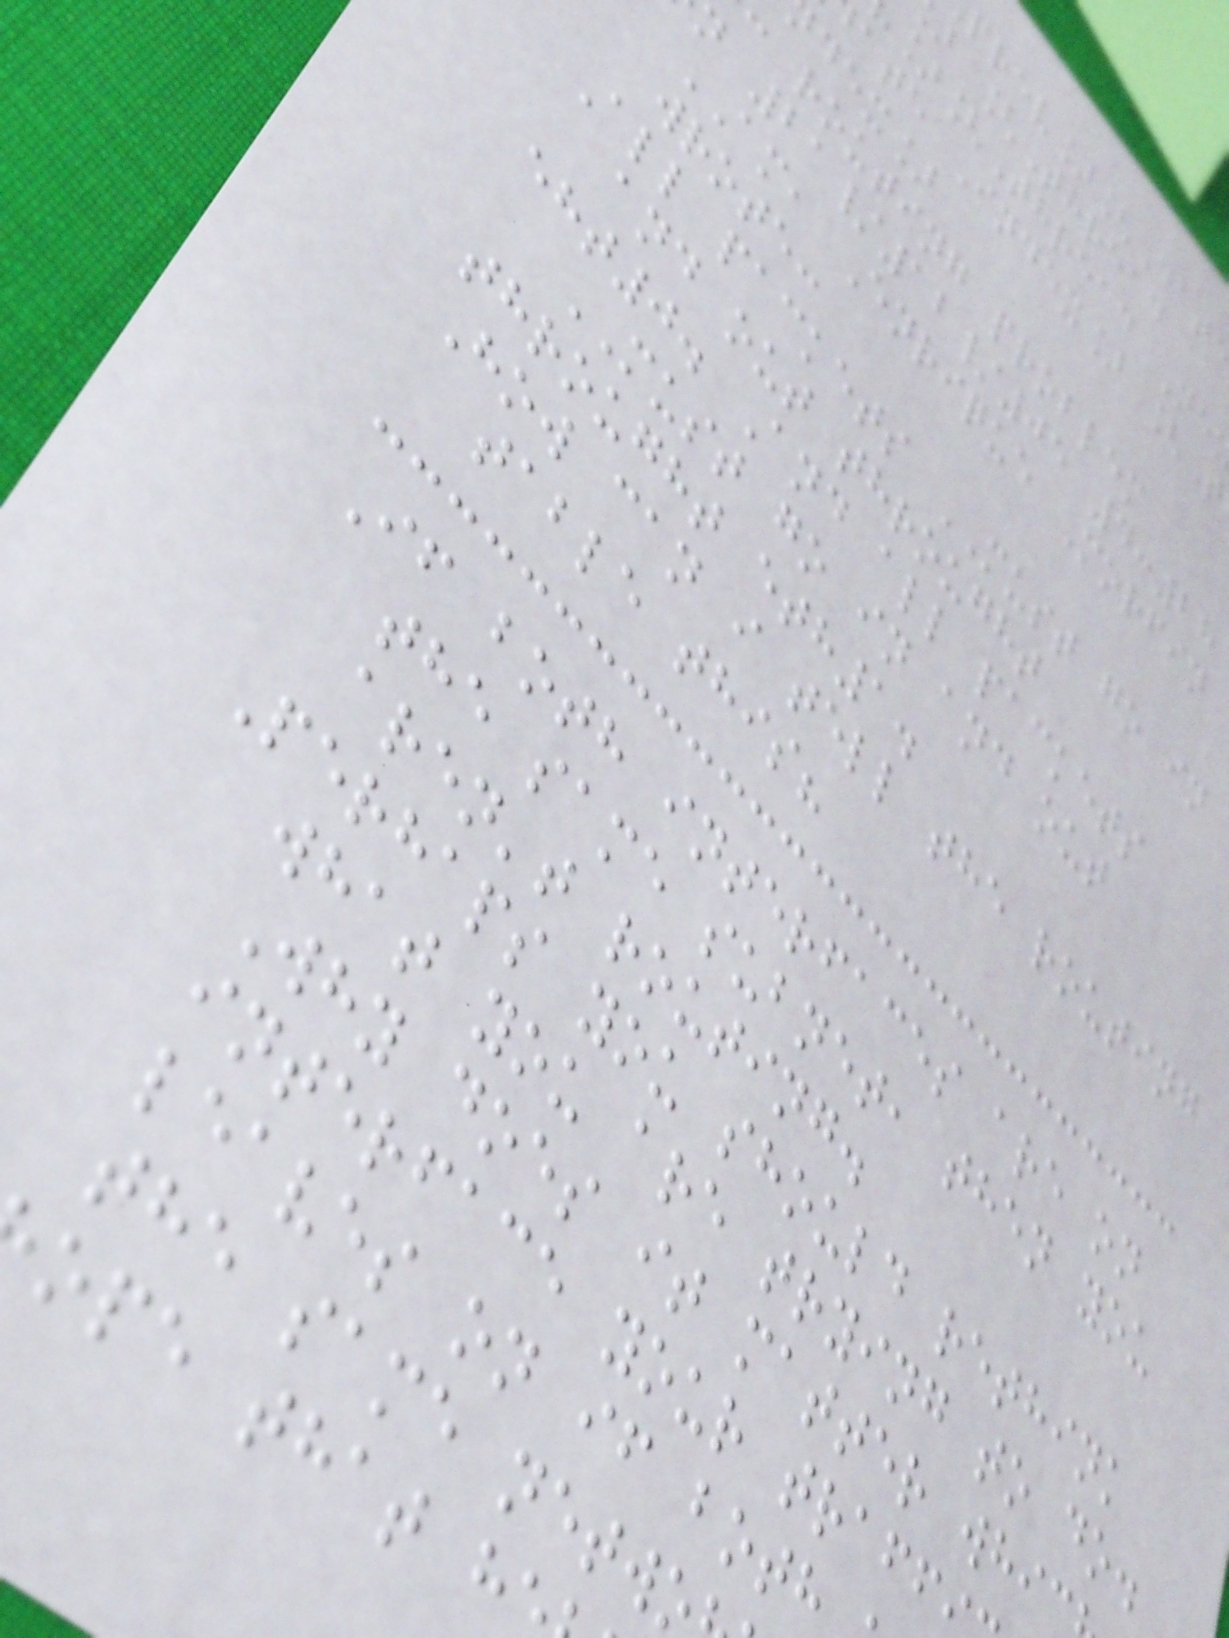[Thread
][Thread Ne
ate Index] [T
dex]
routing problem
n 21/12/05 4:28
AM, Enrique Morfin
wrote:
All packets MUST go in
and out throught
eht0. And all packets
MUST go in and out
throught eth1.
How can i tell the routing
table this?
If both interfaces are on
the same subnet, then you
aren't routing.
Perhaps you should rethink
what you are trying to do.
Why does it matter whi
interface your traff
leaves on if both
the same netw
ope that h
